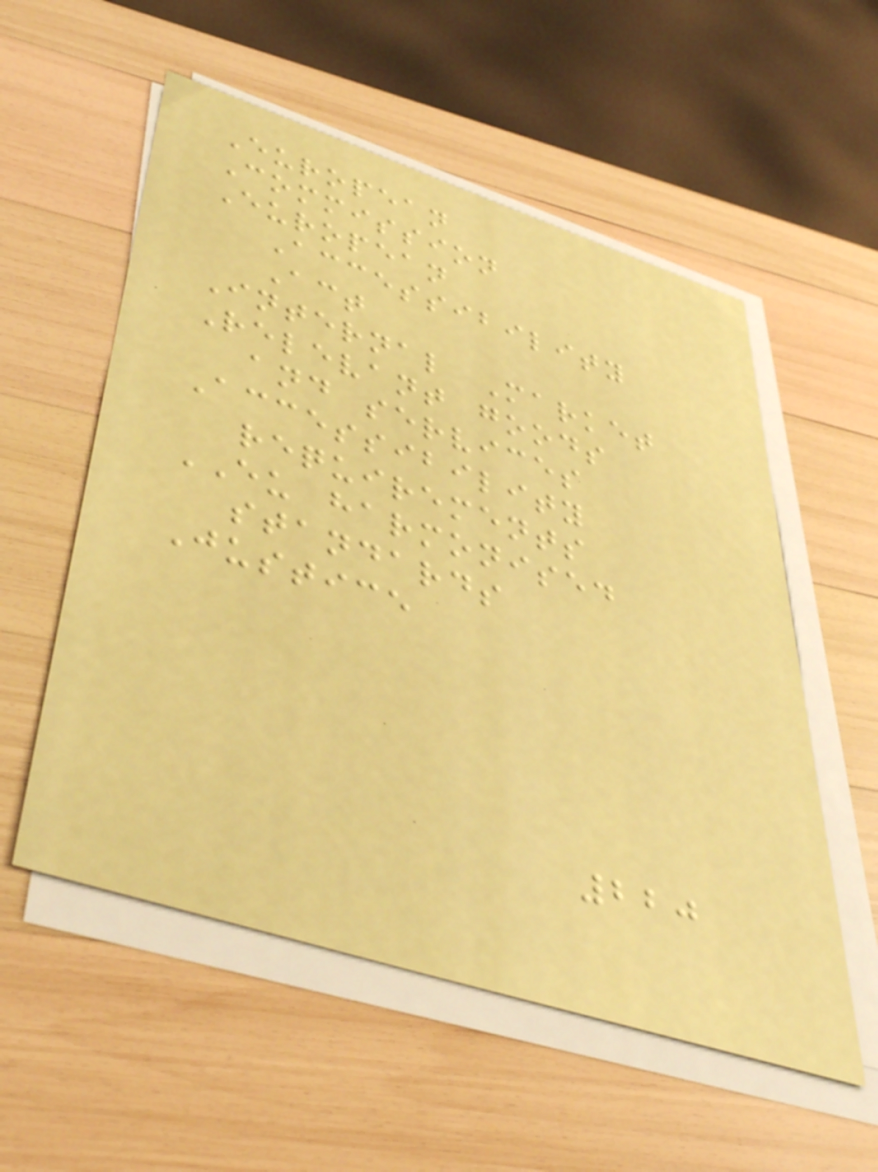European
Commission
European
Accessibility
Act
Internal Market
Relevant goods
and services
Accessibility
requirements
EU harmonised
standards
Justice
220
